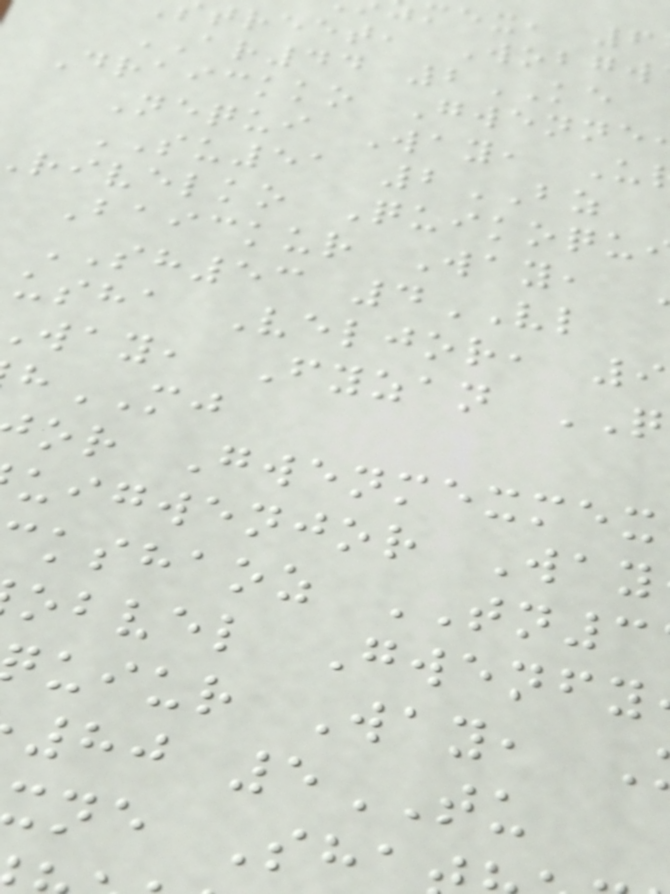mex, 6
treet, Wobgw
AR44 2KE
Draickko Gwenne
Nequi Way, U
SU51 2BZ
rivelko Quikoqu
Baickur Way,
SH53 4VL
usha Veljor, 9
way, Fyzan
MJ
or Gwenmexmex
uigwenjor Way
kshaoz TN3
obvel Gwenfy
uiur Way,
80 5TU
ne Sh
